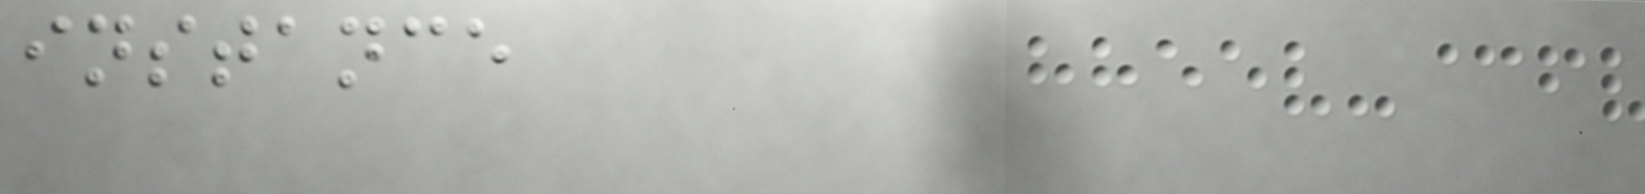instance
